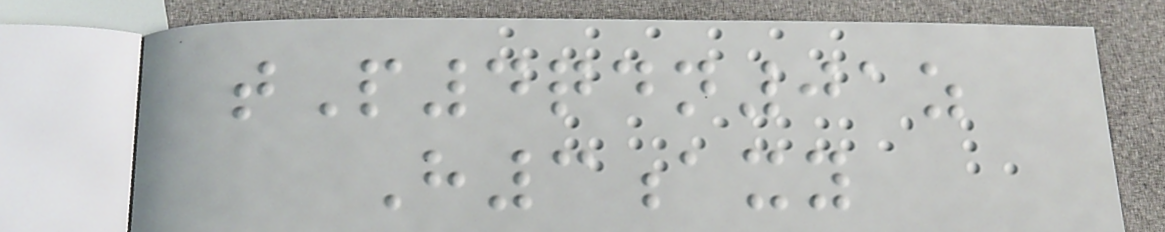tP4qdn01z
H3axy
